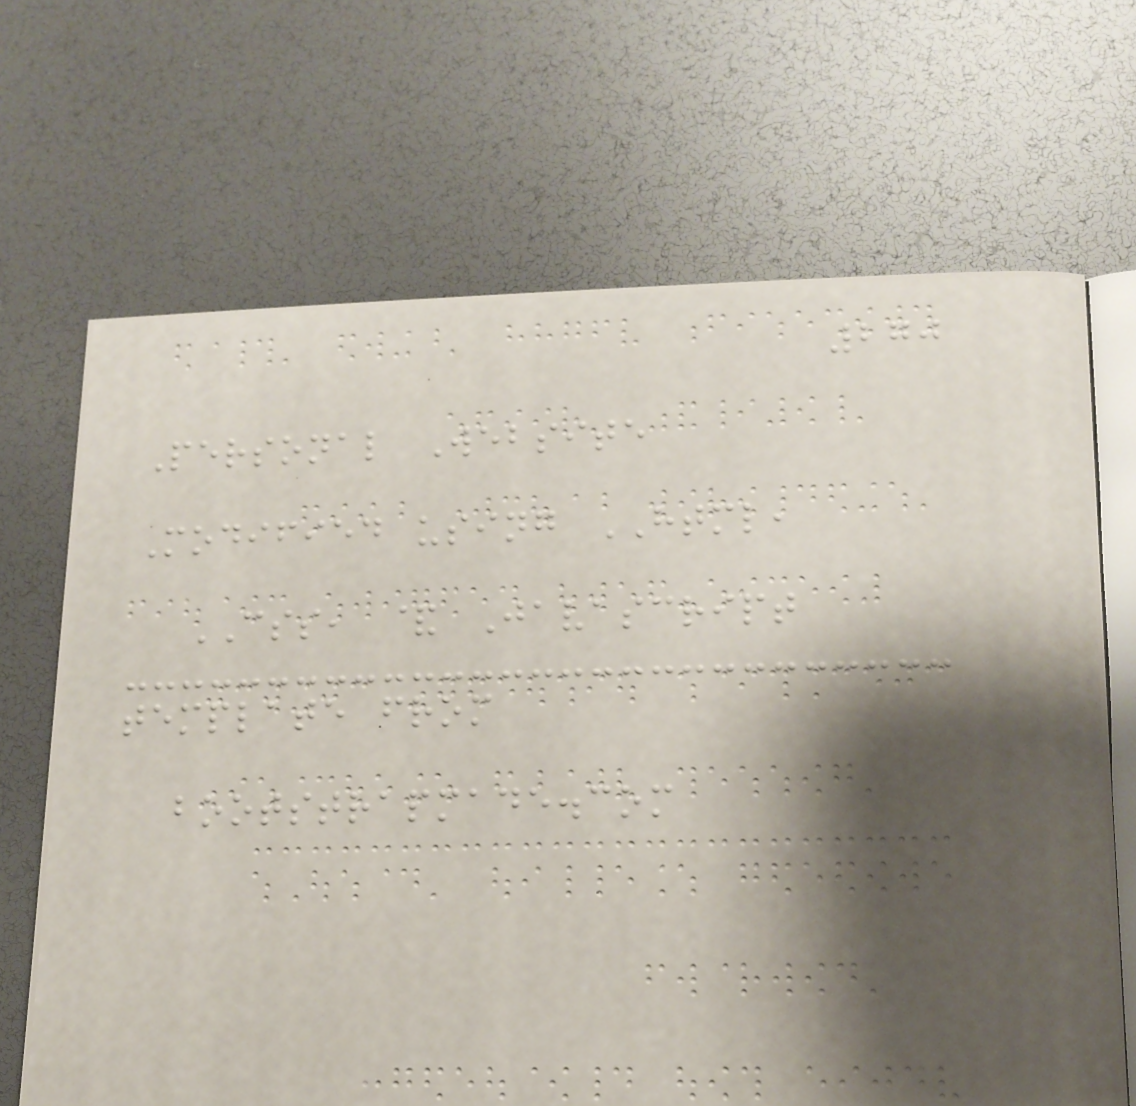270
Personal Website
Modified using HTML,
CSS, & Javascript
template from
bootstrapmade.com
